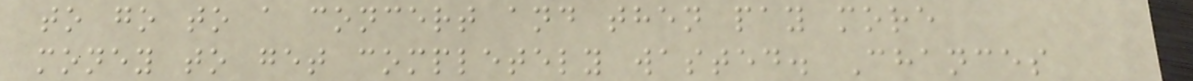to go to a concert and then pay more
money to get completely wasted. Chances
